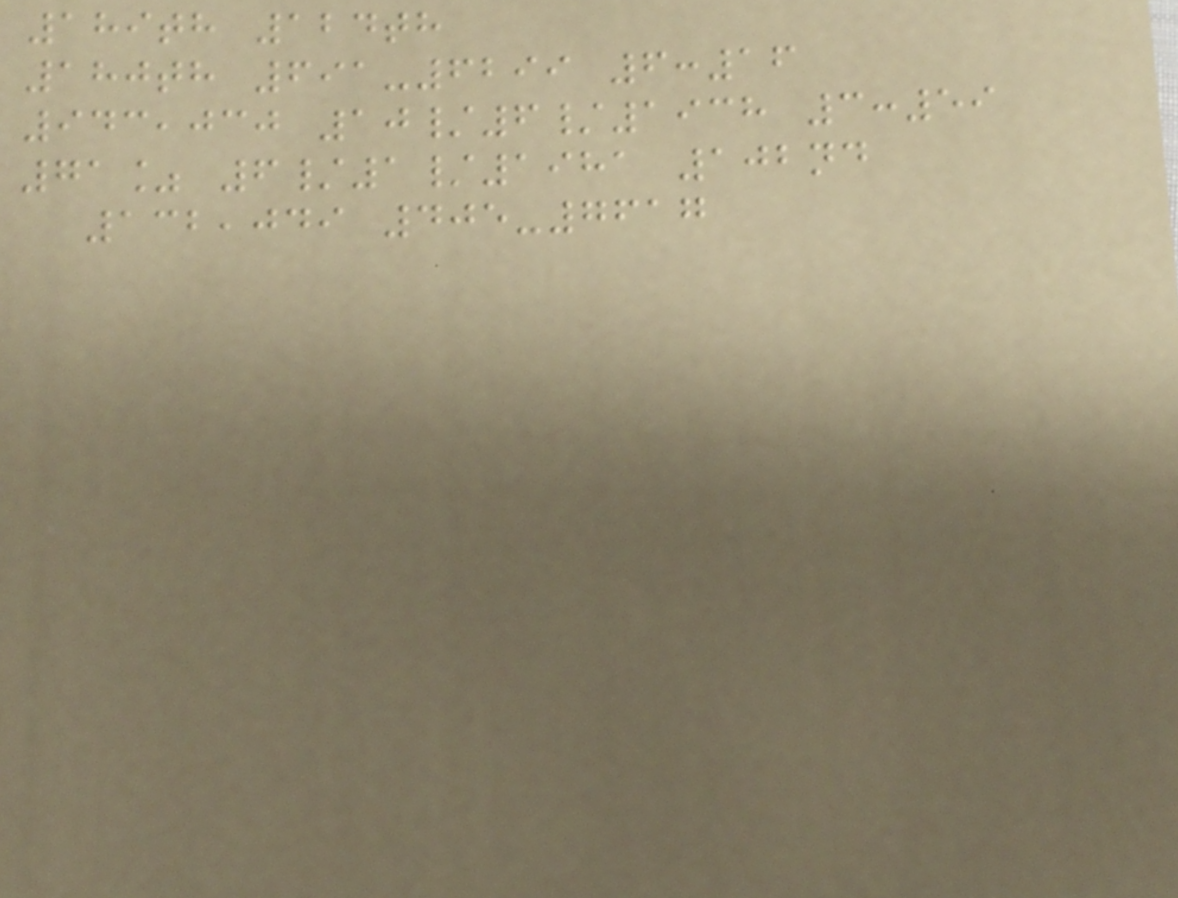189th 124th
180th 691-6299 6:16
943,030 10/6/1938 3:59
71% 6/1/1981 102nd
132,049 405-7617
